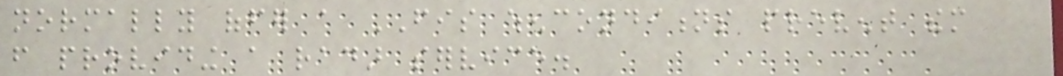normally offer a FIS whenconditions prevent them
from providing a radar service.
